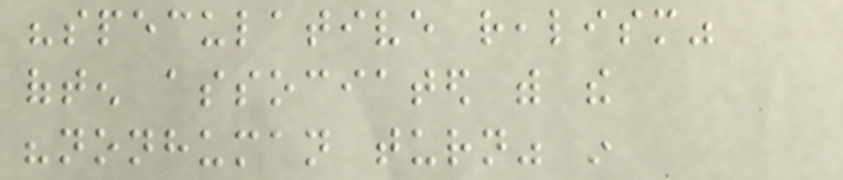"speculative realism"
often associated with the
"nonhuman turn" in
